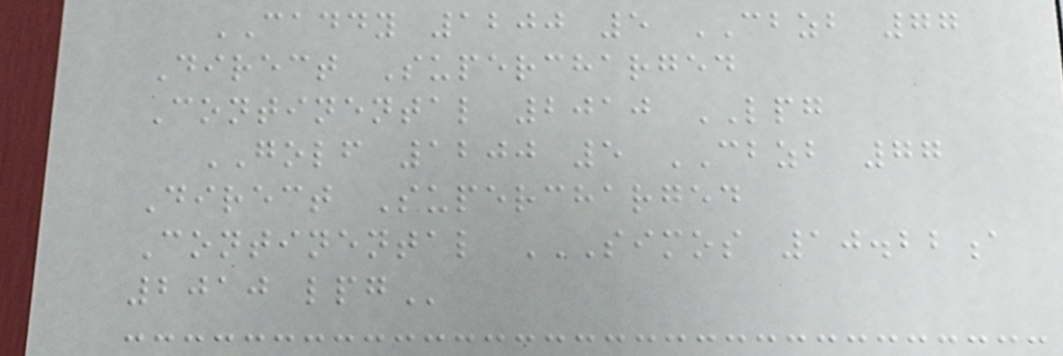CADDY 1200 5 CBZB 77
Direct Supercharged
Continental 2010 LPG
GOLF 1200 5 CBZB 77
Direct Supercharged
Continental SIMOS 10.22A
2010 LPG
